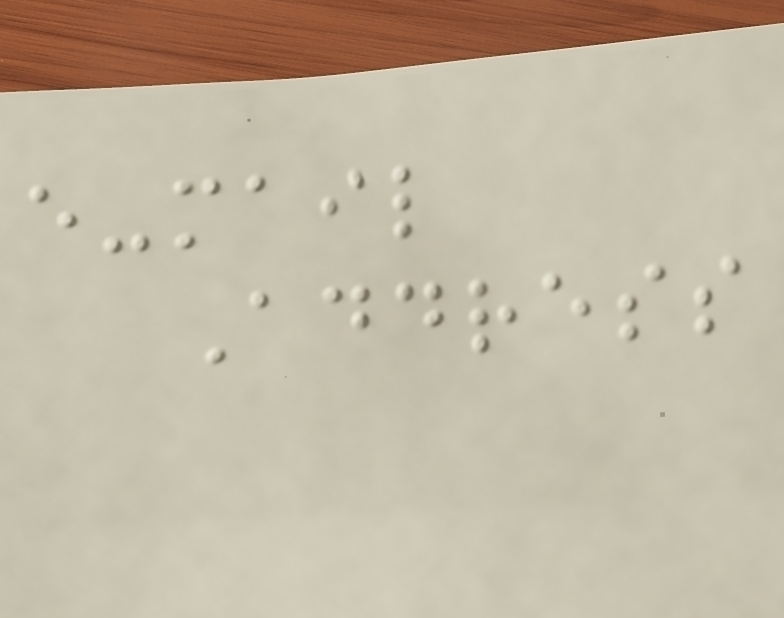e-mail
Address
